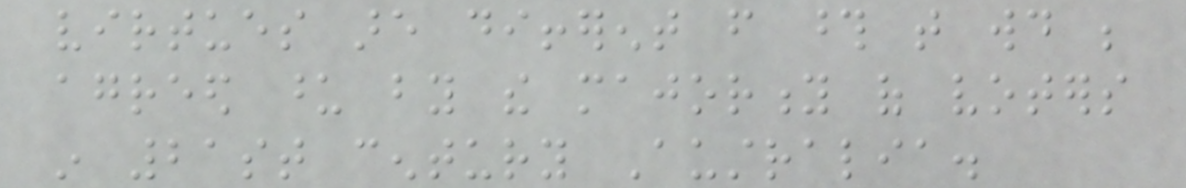virtues are different from those that would be
agreed upon by the majority of voters
in 21st century Australia.
